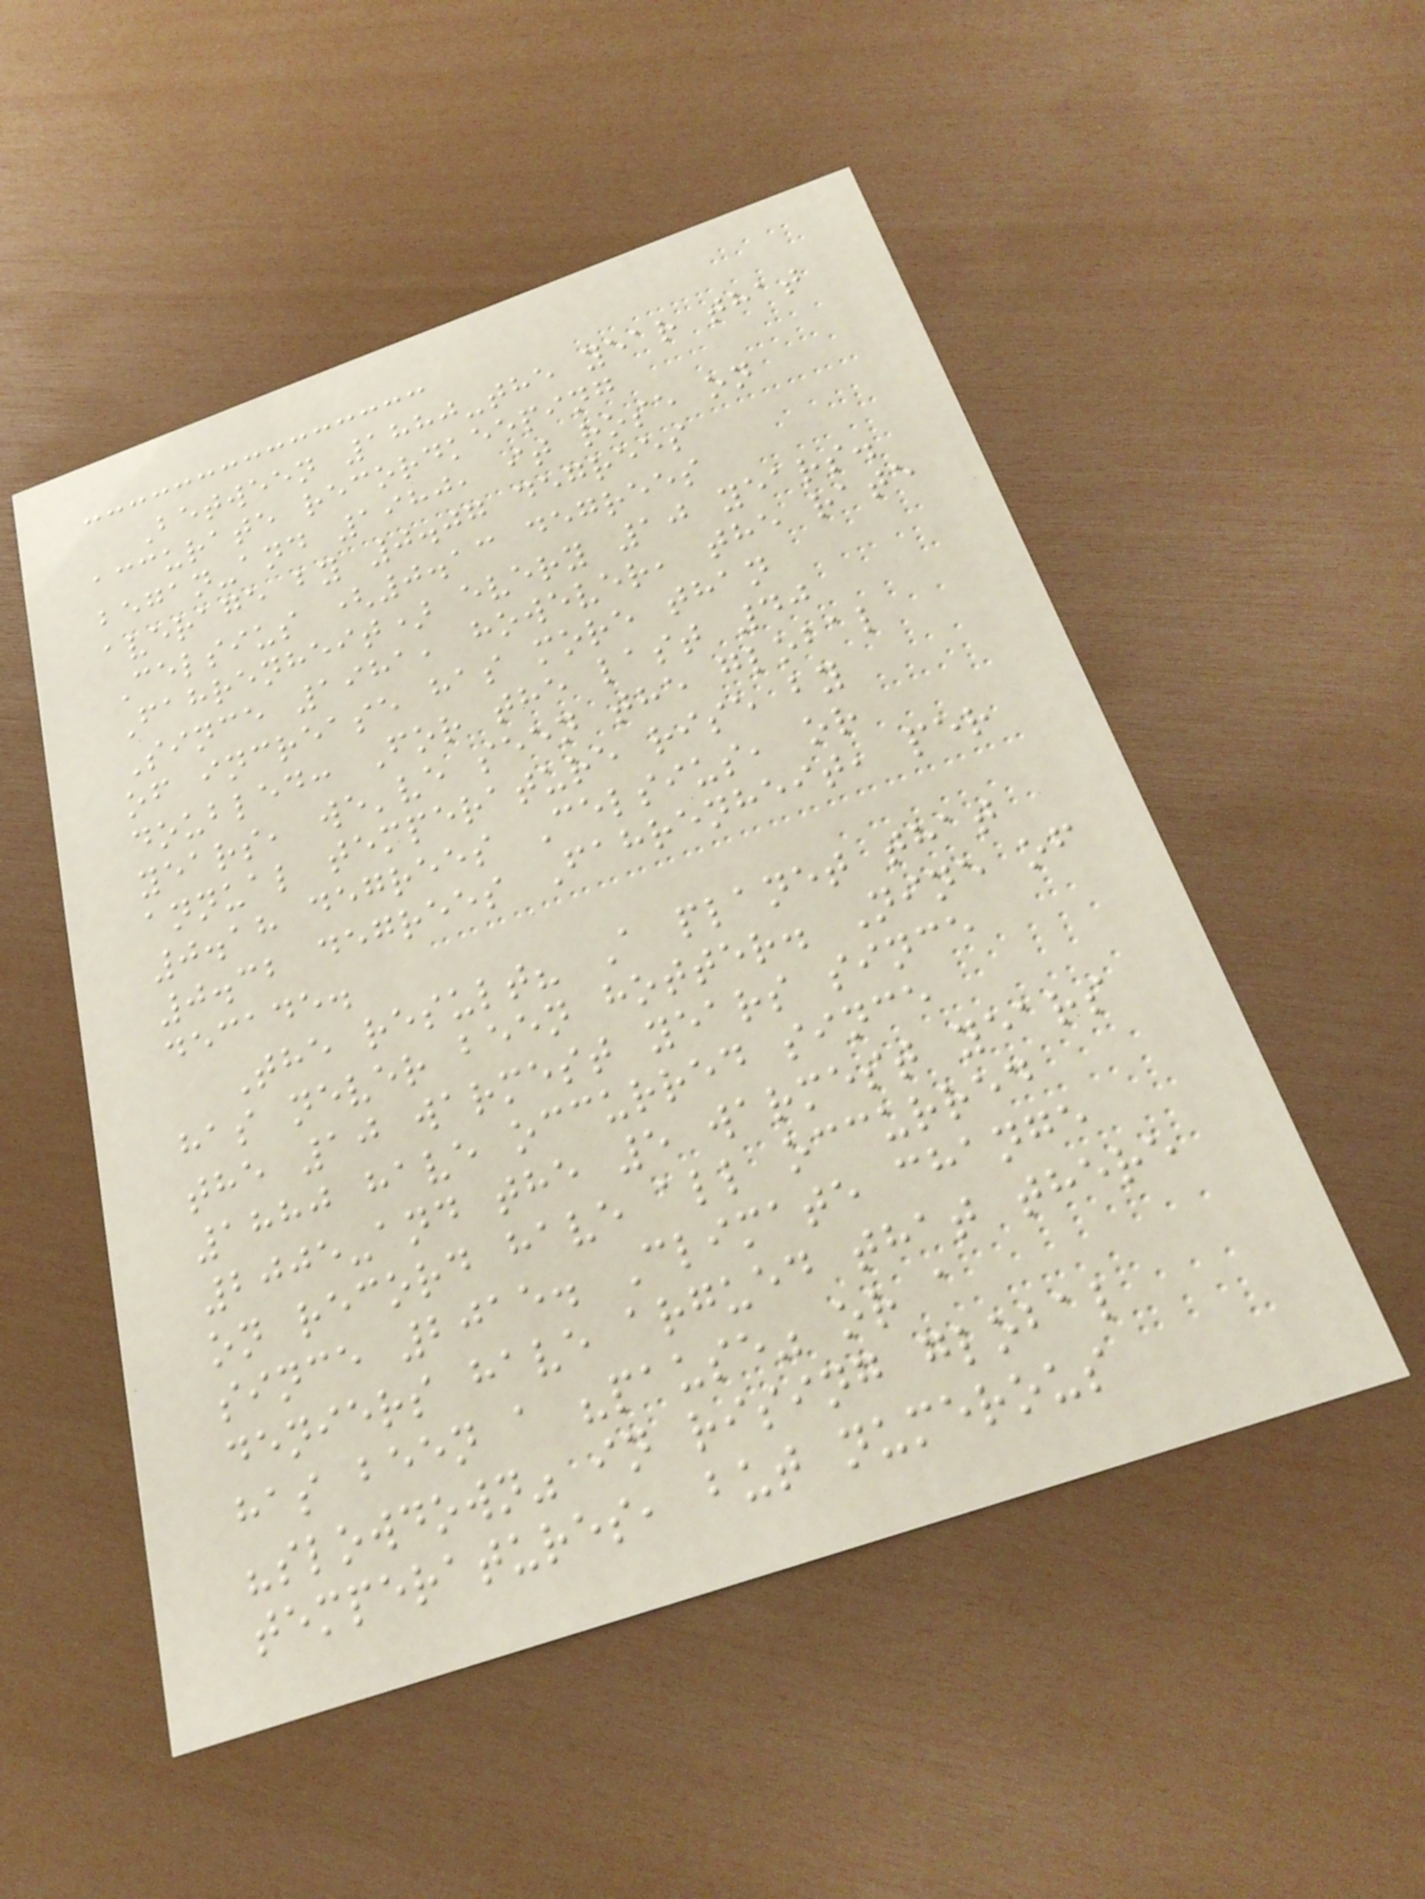Between 1880-the year that
accurate recordkeeping
began-and 1980, it rose on
average by 0.07 degrees
Celsius (0.13 degrees
Fahrenheit) every 10 years.
Since 1981, however, the rate
of increase has more than
doubled: For the last 40
years, we've seen the global
annual temperature rise by
0.18 degrees Celsius, or
0.32 degrees Fahrenheit, per
decade.
The result? A planet that
has never been hotter. Nine of
the 10 warmest years since
1880 have occurred since
2005-and the 5 warmest years
on record have all occurred
since 2015. Climate change
deniers have argued that there
has been a "pause" or a
"slowdown" in rising global
temperatures, but numerous
